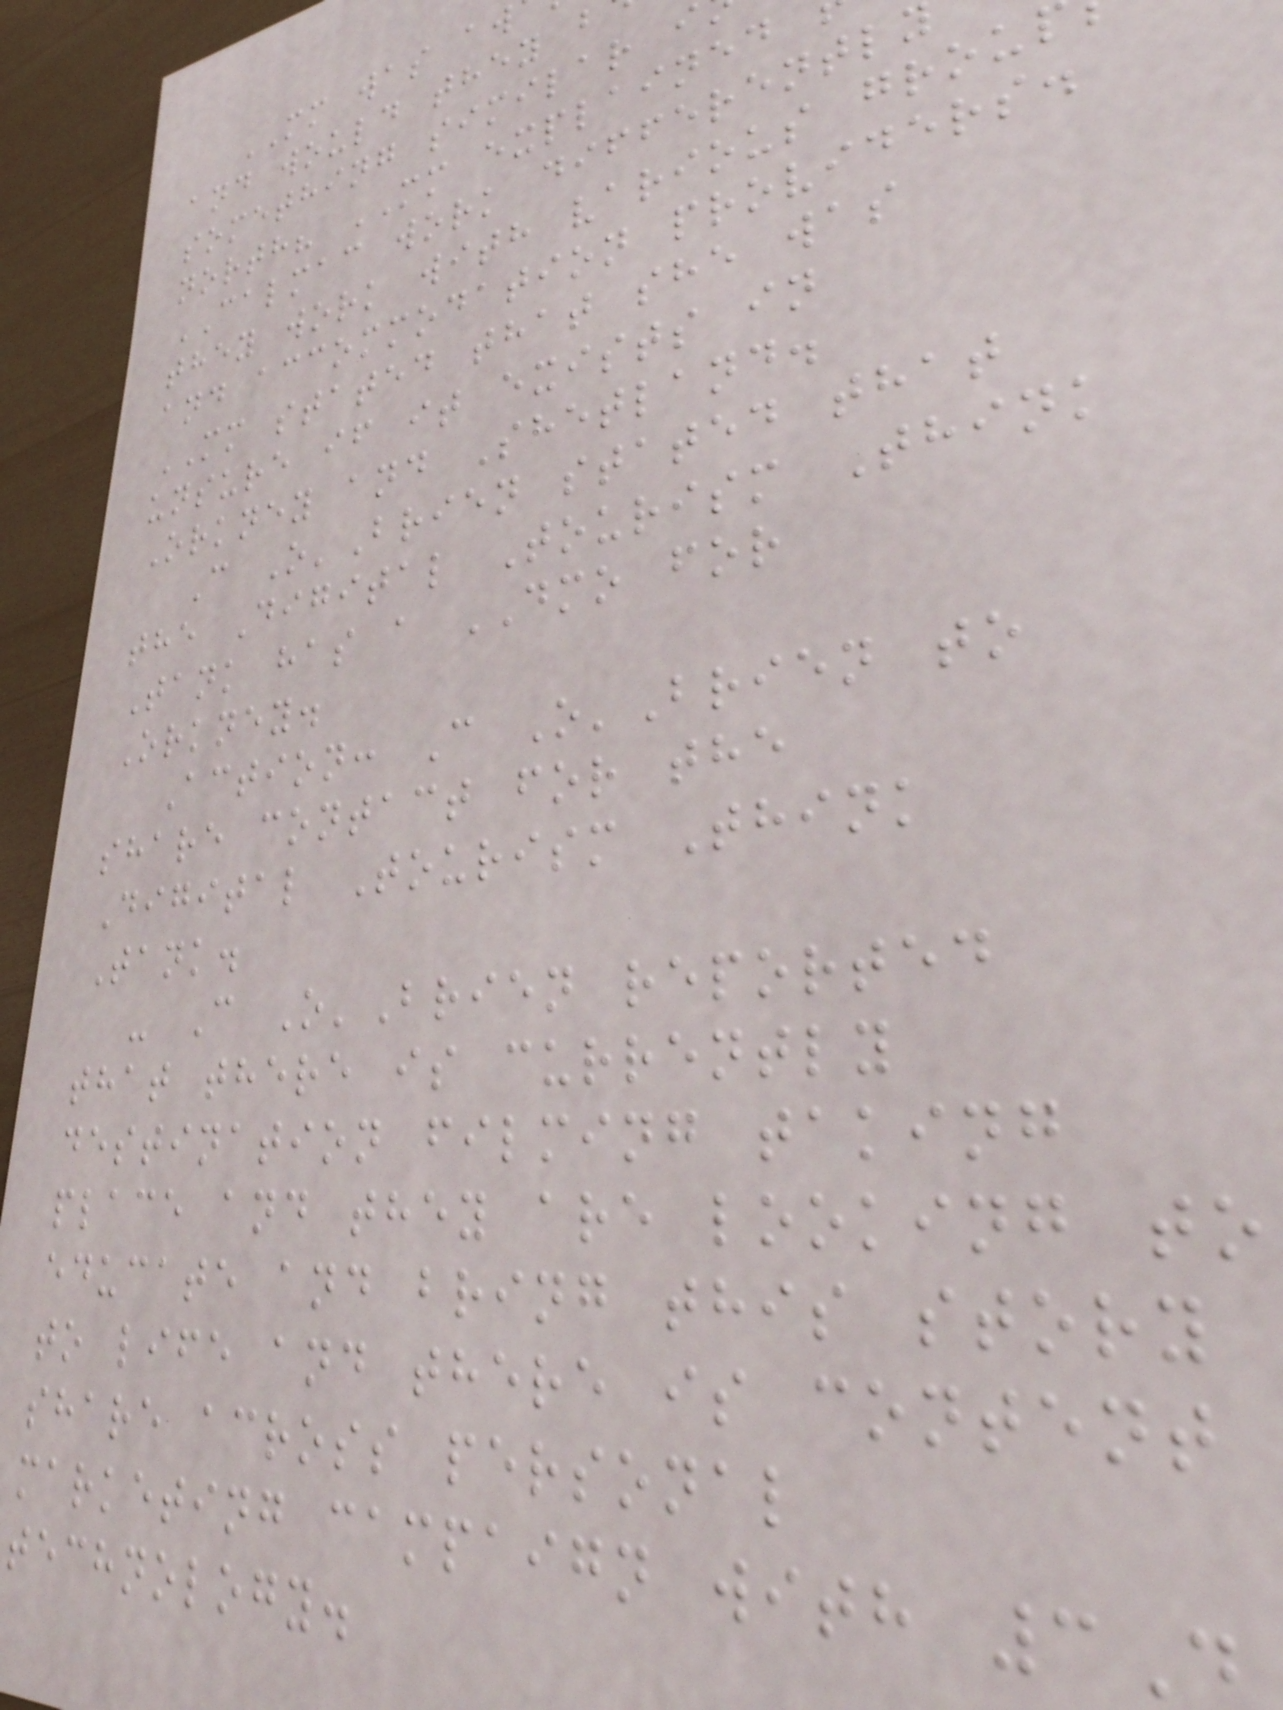MM was aw
and would they b
something similar i
north? MM explained
CALMAC work differentl
they work with various grou
and accommodation providers.
MM stated that she was
unsure if it exists in
Orkney and Shetland.
C O'Brien stated that
the Digital Tourism Think
Tank has a DMO for
Orkney.
Action: C O'Brien to
share contact for the
Digital Tourism Think
Tank.
- C O'Brien reported
that there is currently
destination filming taking
place and they are looking to
educate and bring this story
to life and there is content
share across personal
marketing campaign with 3
technology.
